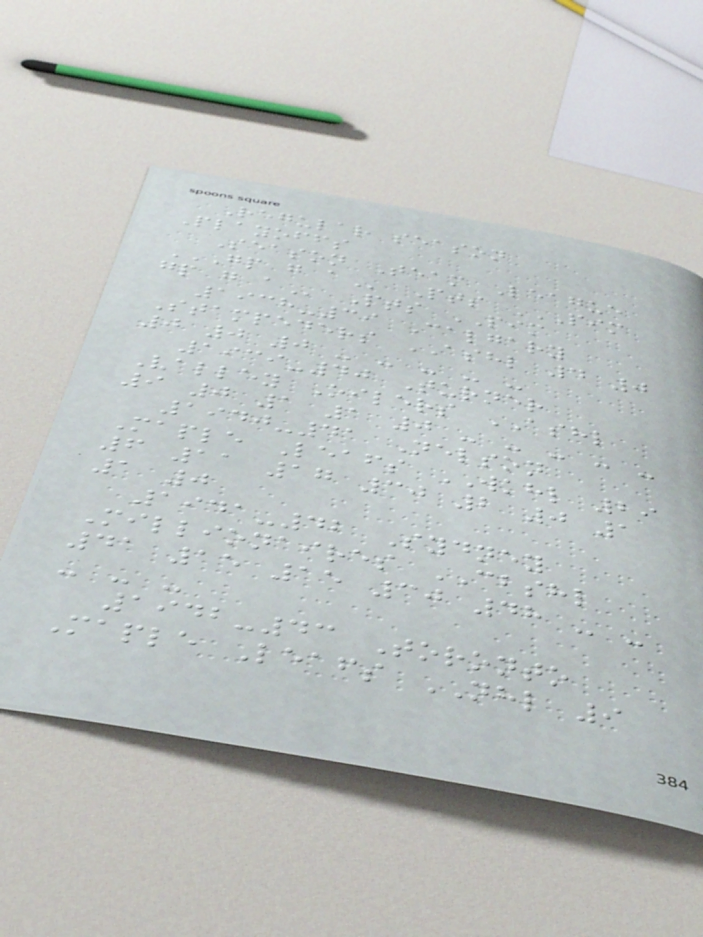Regular season
Playoffs
Season Team League
GP G A Pts PIM
GP G A Pts PIM
1938-39 Calgary
Stampeders ASHL 4 0
0 0 0 - - - - -
1939-40 Turner
Valley Oilers ASHL
9 0 1 1 0 - - - - -
1940-41 Nelson
Maple Leafs WKHL 29
6 11 17 30 2 0 1
1 0
1941-42 Sydney
Millionaires CBSHL
41 15 15 30 48 - -
- - -
1942-43 Toronto
Maple Leafs NHL 9
